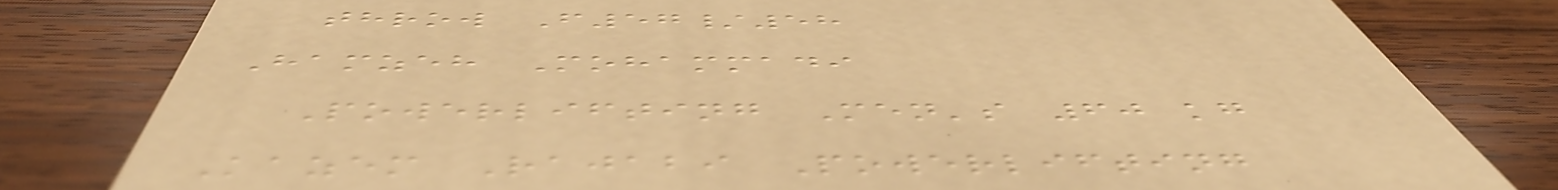throw F57/58
Hamzeh Mohammadi
Powerlifting Men's 60 kg
Kazem Rajabi Powerlifting
